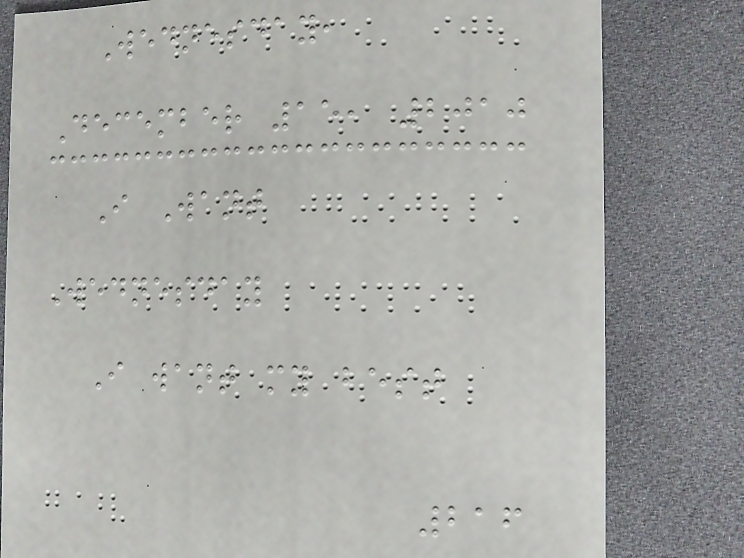Wednesday,
December 15, 2010
I Want
Wednesday
I want my best
216
